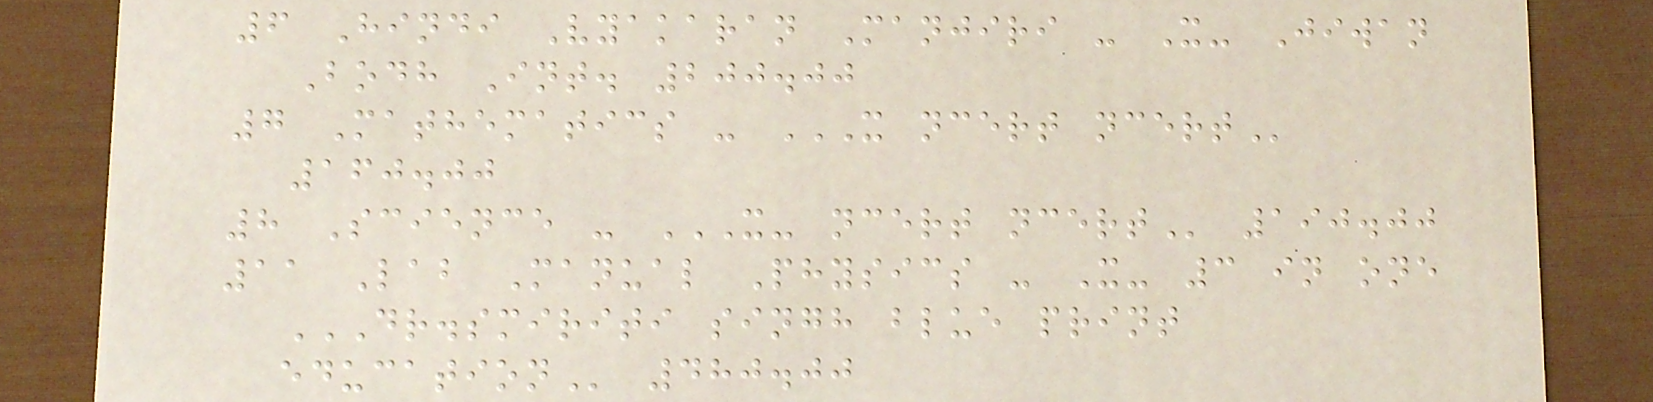6 Hindi Vyakaran Manjiri - X- Jiwan
Bodh Int. 200.00
7 Mathematics - X NCERT NCERT
160.00
8 Science - X- NCERT NCERT 190.00
11 Lab Manual Physics - X- 3 in one
DR.SMIRITI SINGH BLUE PRINT
EDUCATION 480.00
